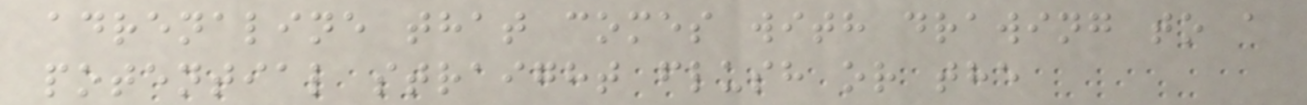adrenaline that comes with drawing to a
potential straight flush or the
